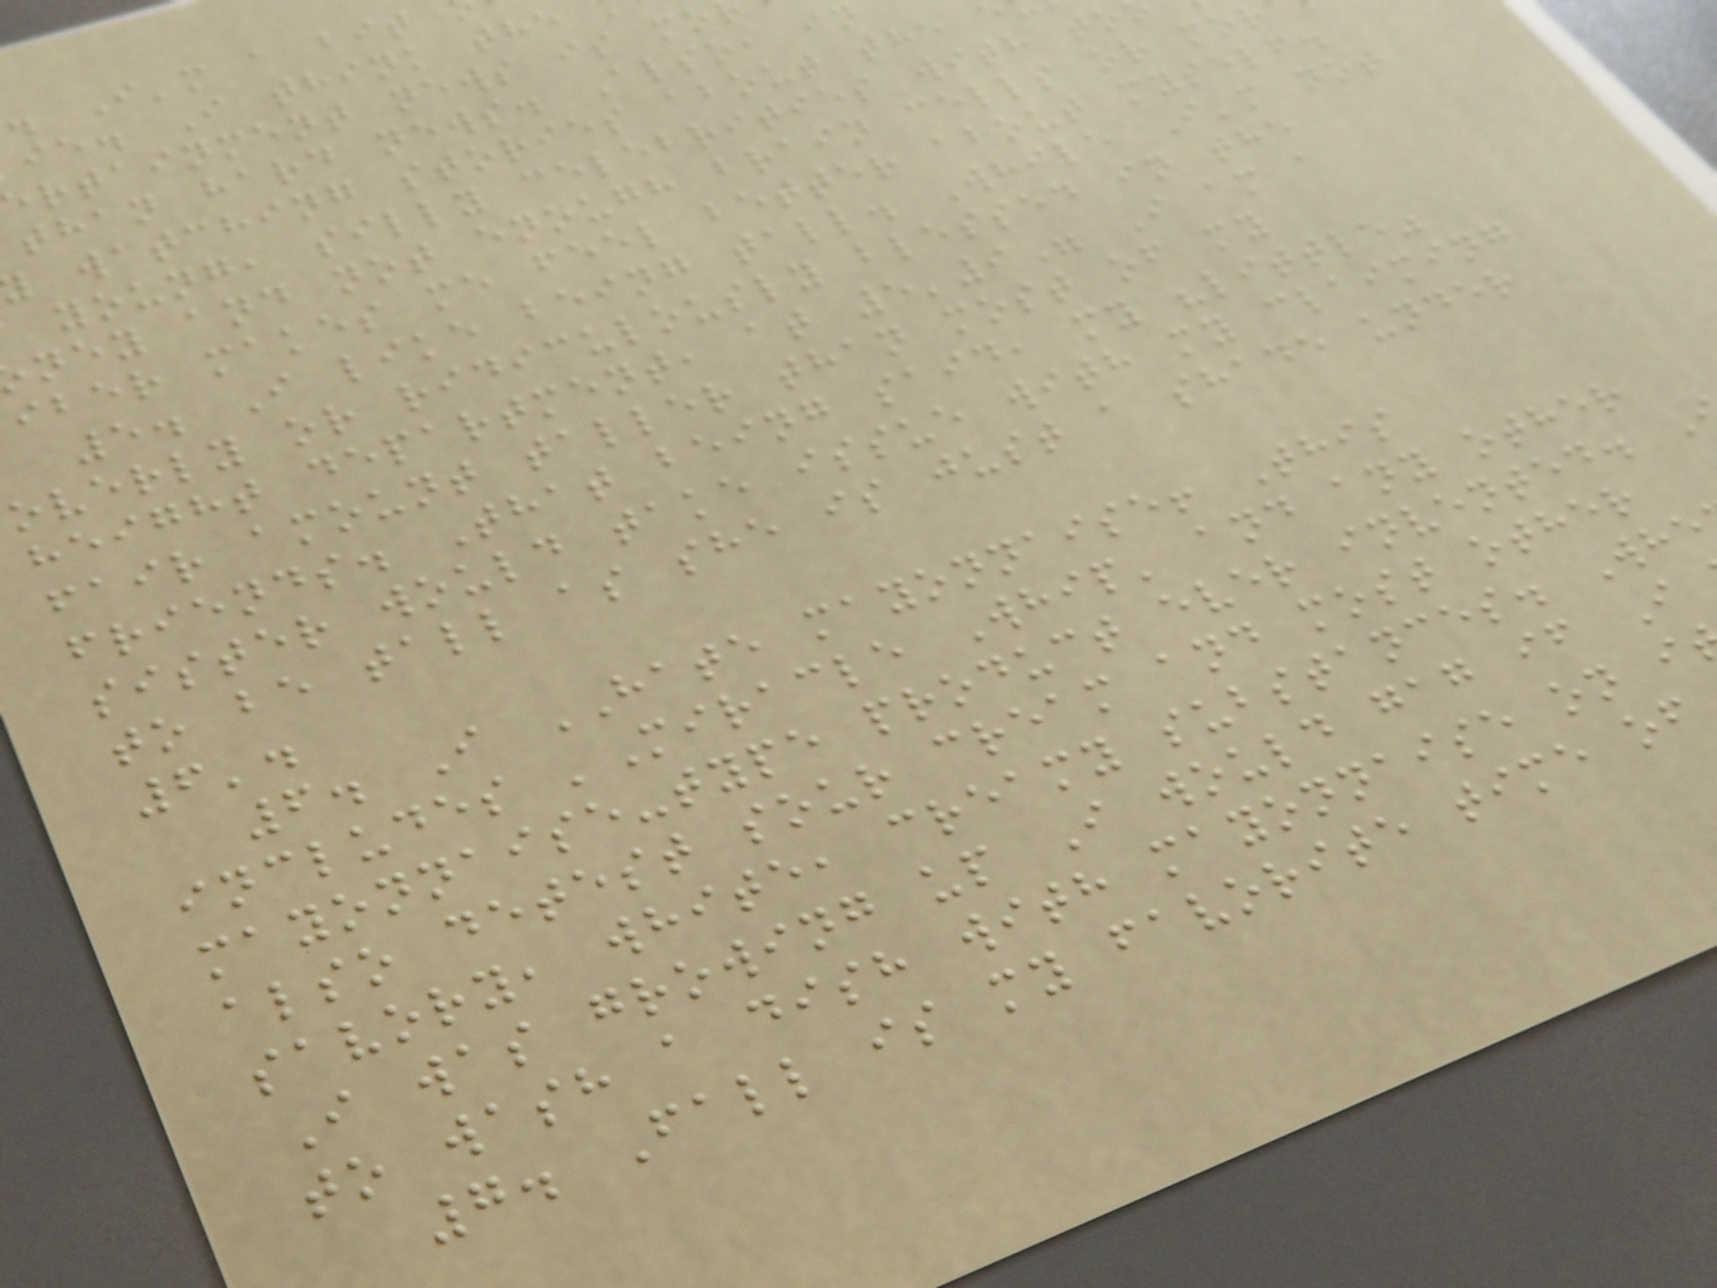. I'm a bit
ie. I think the
ertainment news is mo
than hard news. Also, in
watching stories about the
young, silly celebrities with to
ney and not enough brain cells or mor
iber makes me feel better about myself.
5. I like being tall. While I'm not
overly or ridiculously blessed in the
height department, at 5'9" I am a
fair amount taller than most of my
friends. That being said, my "little"
sister would take issue with my claiming
to be tall as she is just a shade under
6'.
6. I HATE mayonnaise! This
includes 'Miracle Whip' and any other
mayonnaise-type product ever invented.
also detest sour cream and most other
savory, white, creamy substances. Whe
I was growing up I would gag if I
to wash a dish with mayonnaise on i
7. Fall is my favorite time of
